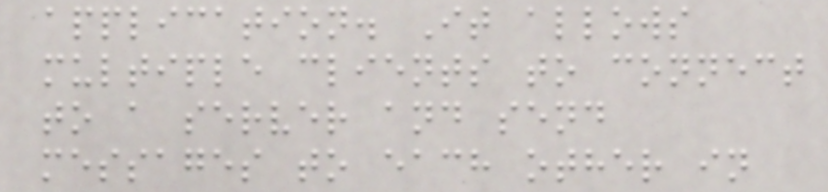application. It allows
multiple clients to connect
to a server and send
messages to each other in
